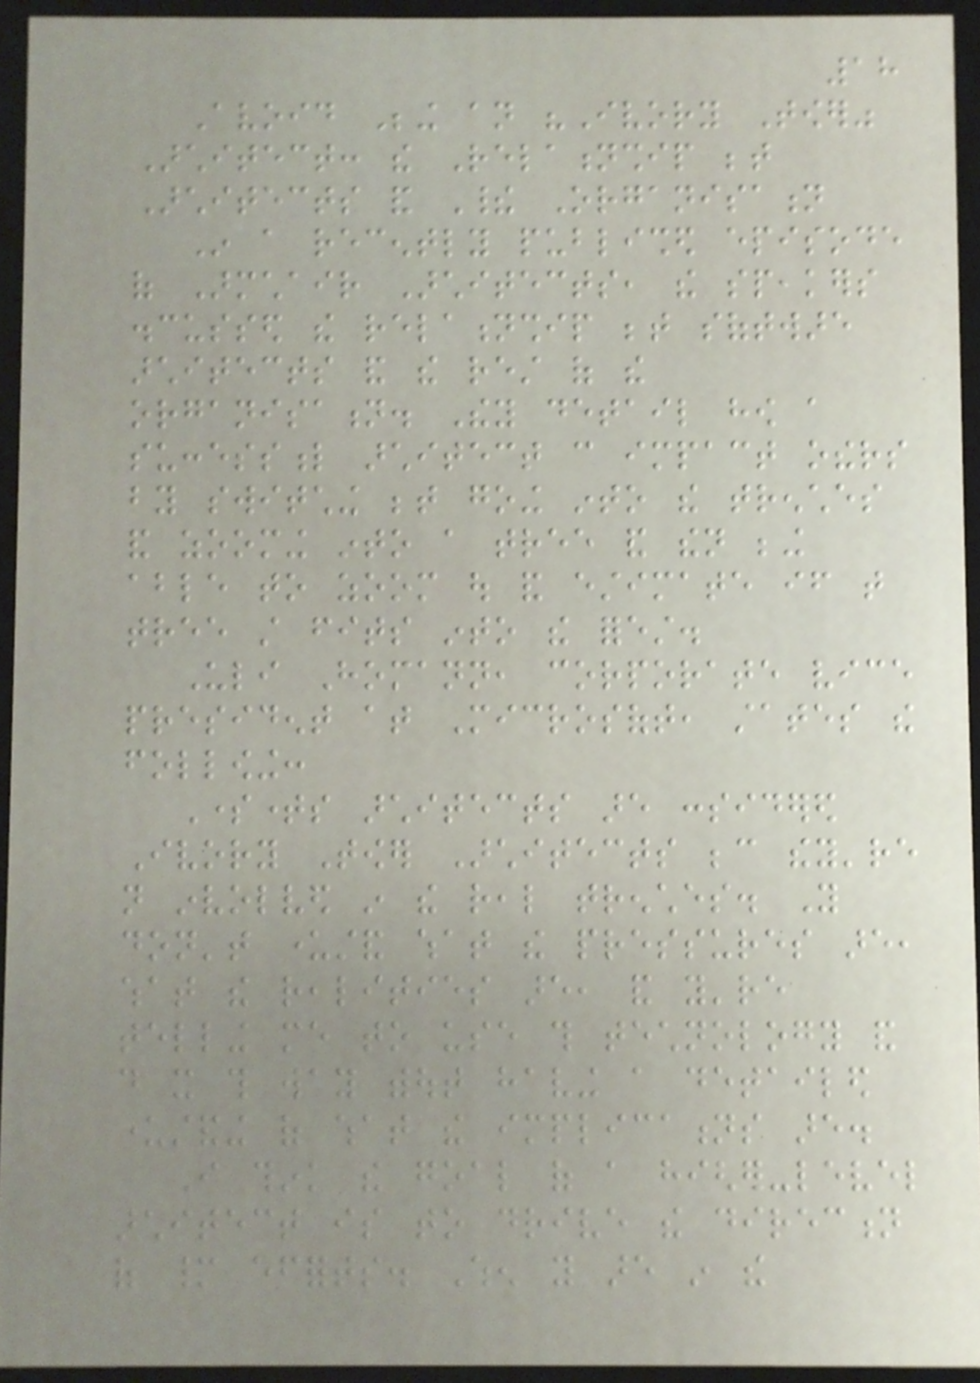18
Avoid Being an "Ivory Tower"
Architect: the Relationship between
Architects and Their Organisation
In a recently published episode
of Armchair Architects, the speakers
discussed the relationship between software
architects and the rest of the
organisation. They detail how a
successful architect can impact others
by switching between going into the trenches
and zooming into a tree and then being
able to zoom out and estimate if that
tree still fits into the forest.
Uli Homann, corporate vice
president at Microsoft, states the
following:
Sometimes architects are considered
Ivory Tower Architects because they're
not involved in the real trenches. You
don't understand what the pressures are,
what the realities are, and you're
telling me to use this technology and
do it this way without having a detailed
understanding of what the implications are.
I think the goal of a higher-level
architect is to drive the direction
of many efforts. When you are in the
